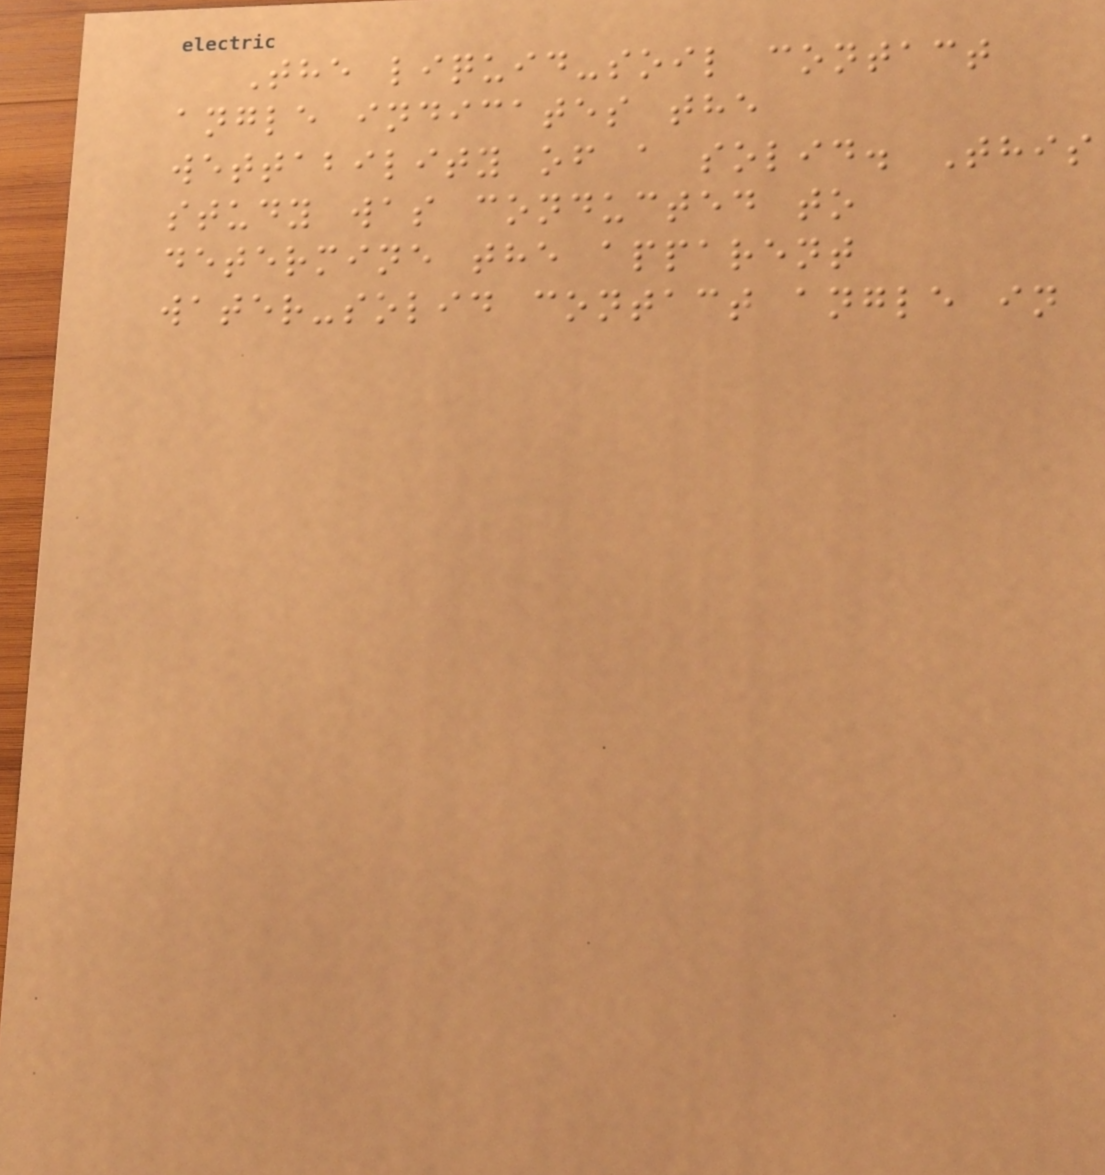The liquid-soil contact
angle indicates the
wettability of a solid. This
study was conducted to
determine the apparent
water-solid contact angle in
